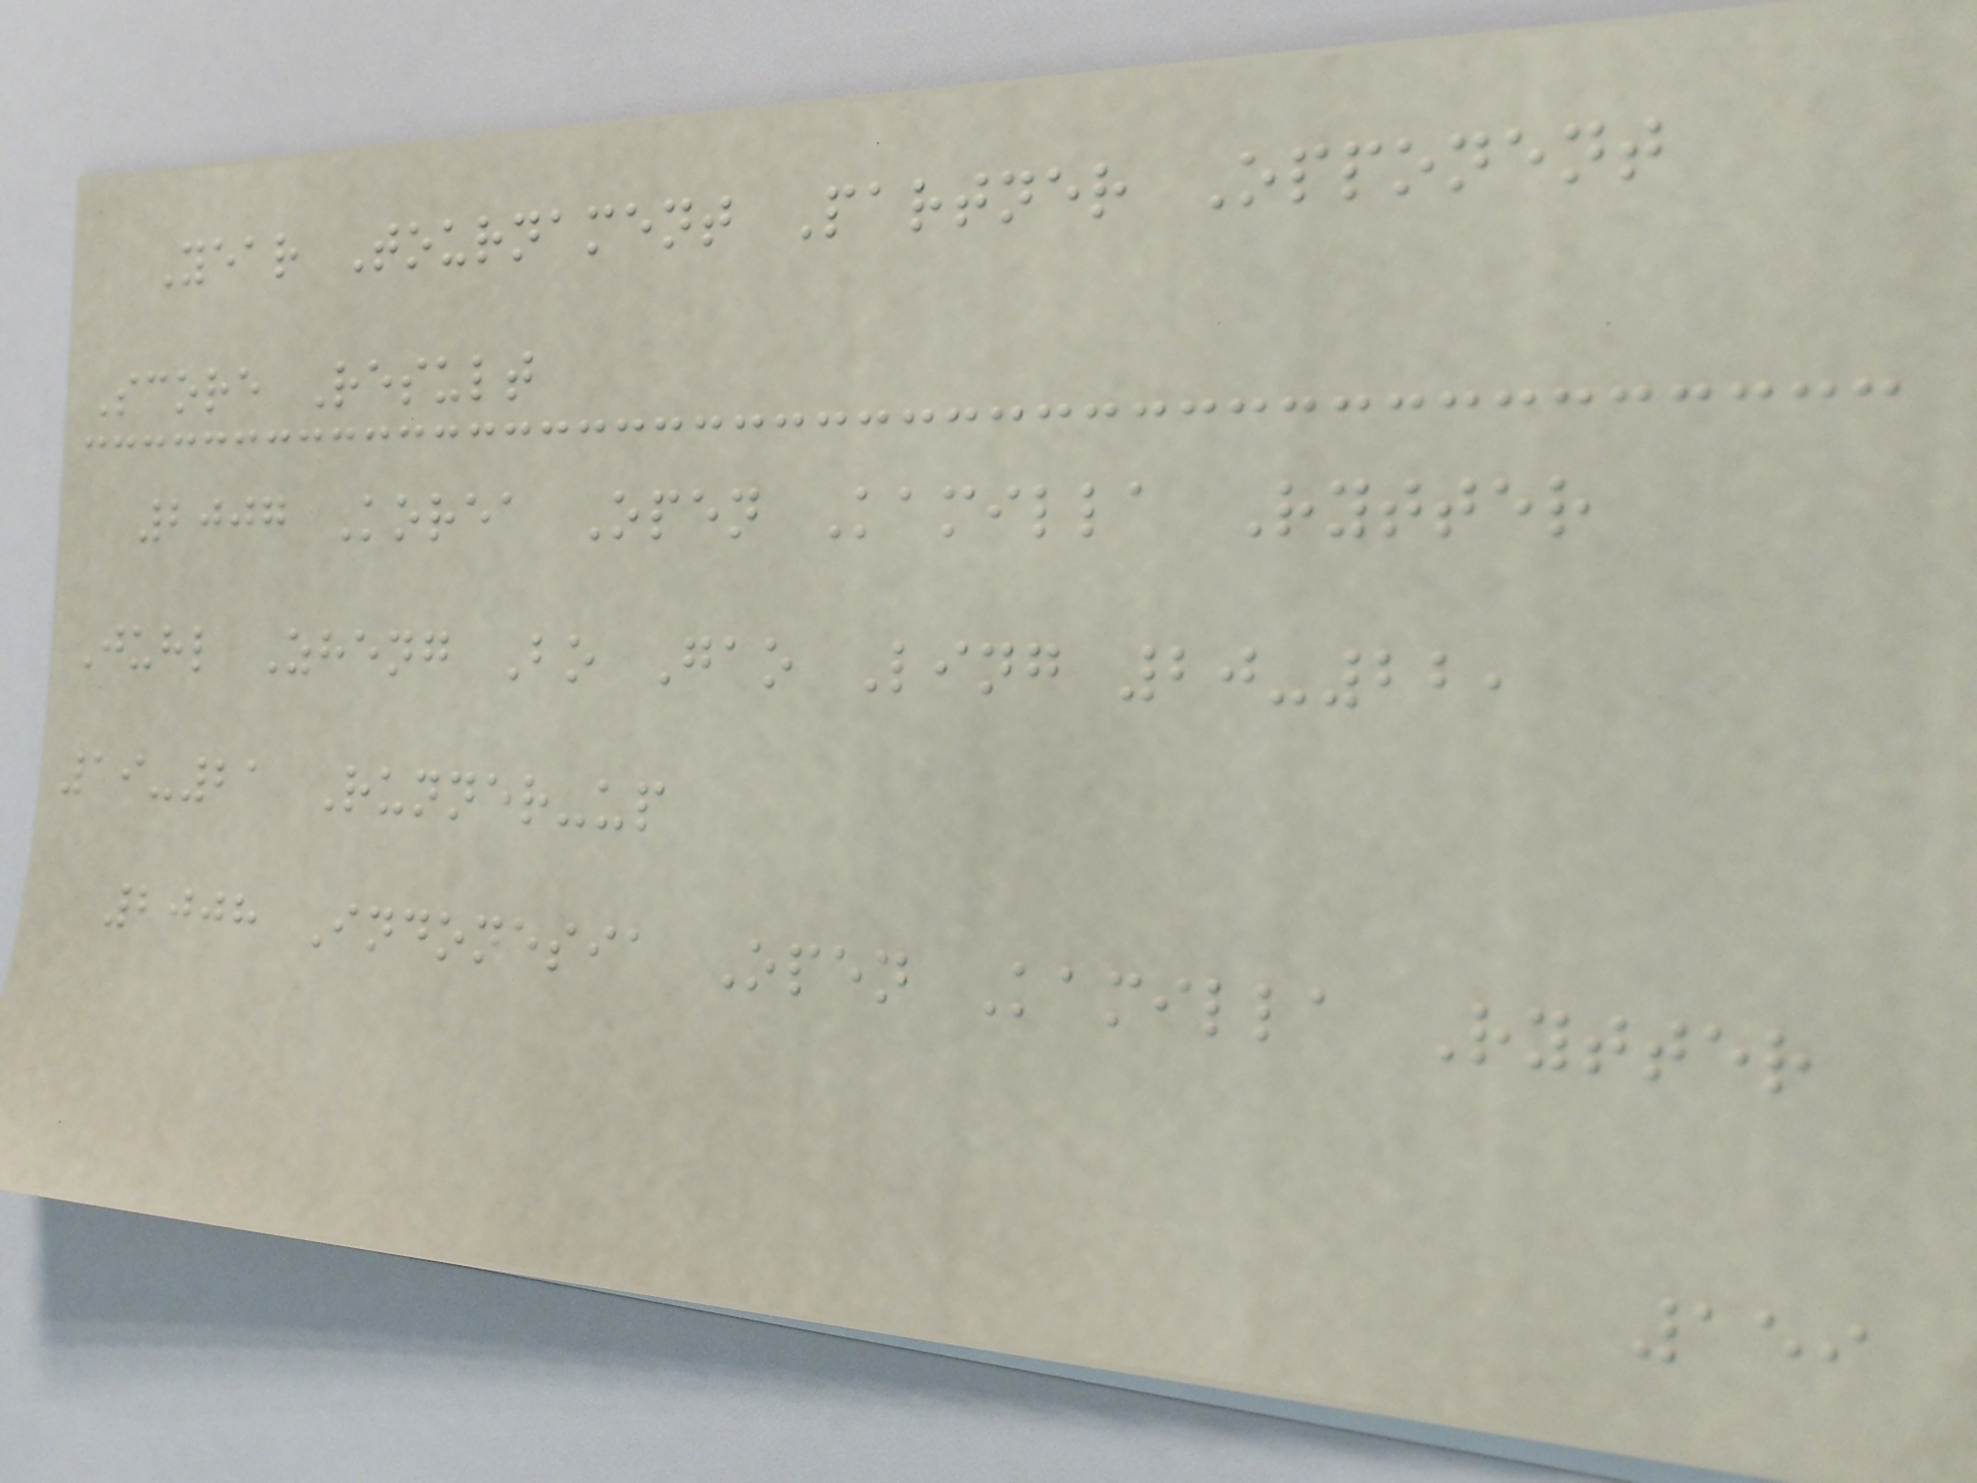Year Tournament Partner Opponent
Score Result
2007 Korea Open Kamilla Rytter
Juhl Zheng Bo Gao Ling 20-22,
19-21 Runner-up
2008 Indonesia Open Kamilla Rytter
159
